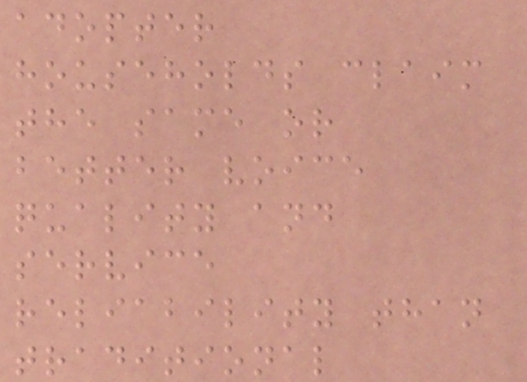adopter
households claim
the same or
better voice
quality and
service
reliability than
traditional
